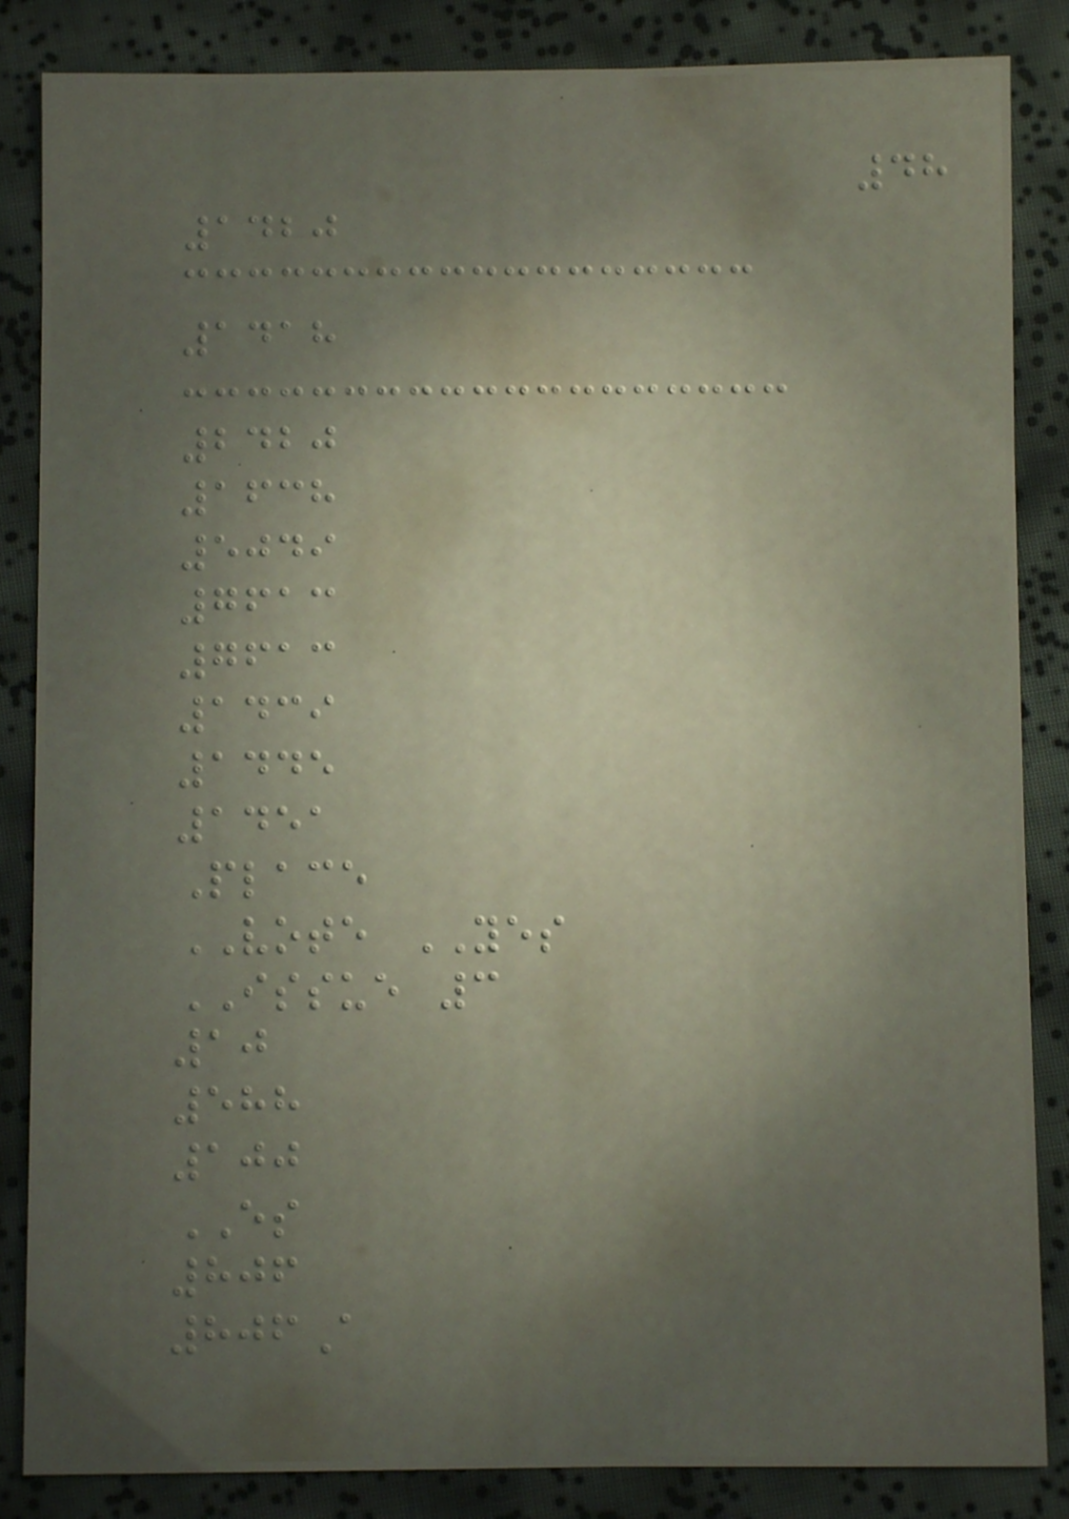48
1420
1418
2420
1638
5049
7613
7613
1439
1445
1451
Place
VOTE YES
ISSUE 3
10
588
100
ES
806
806A
